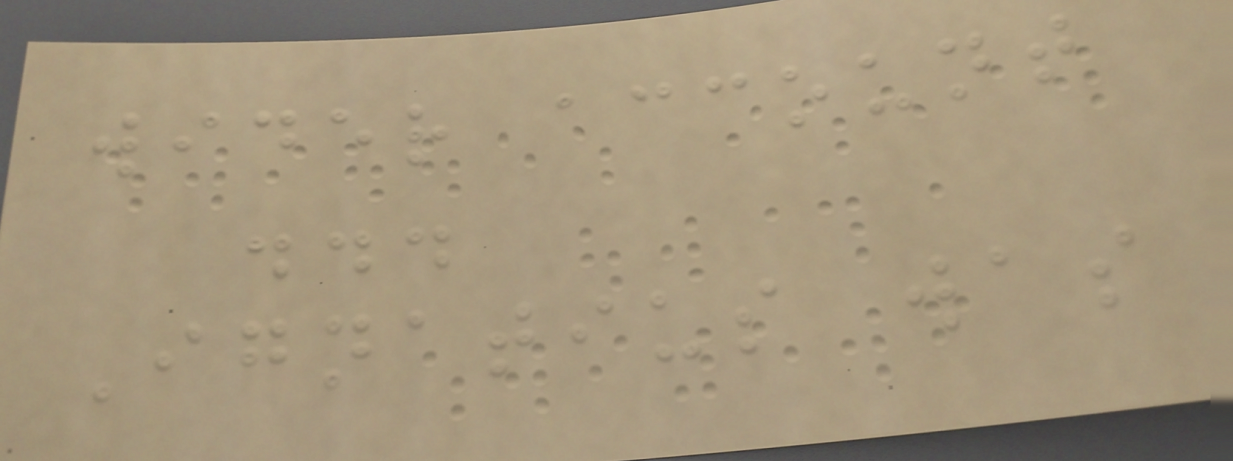wider account
...
Ignatius was
